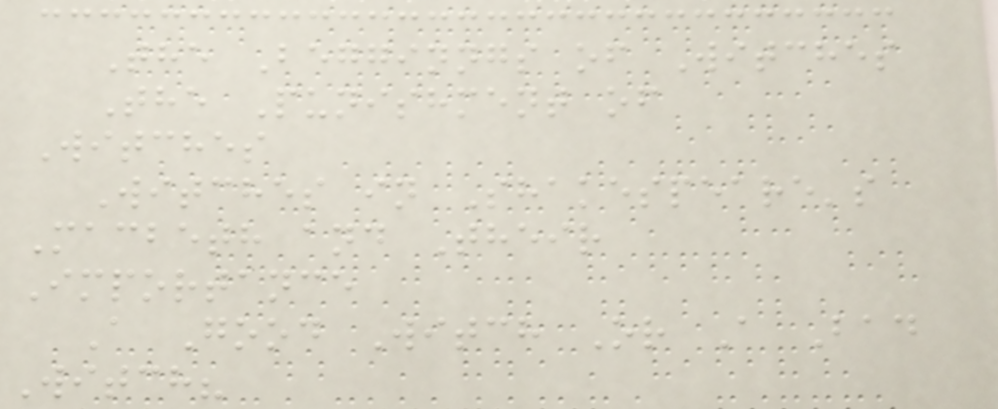The Begginngs of Witches
The Punishment of
Witches
Witches in Shakespeare's
Macbeth and Their
Importance
A Good Witch Or A Bad
Witch?
